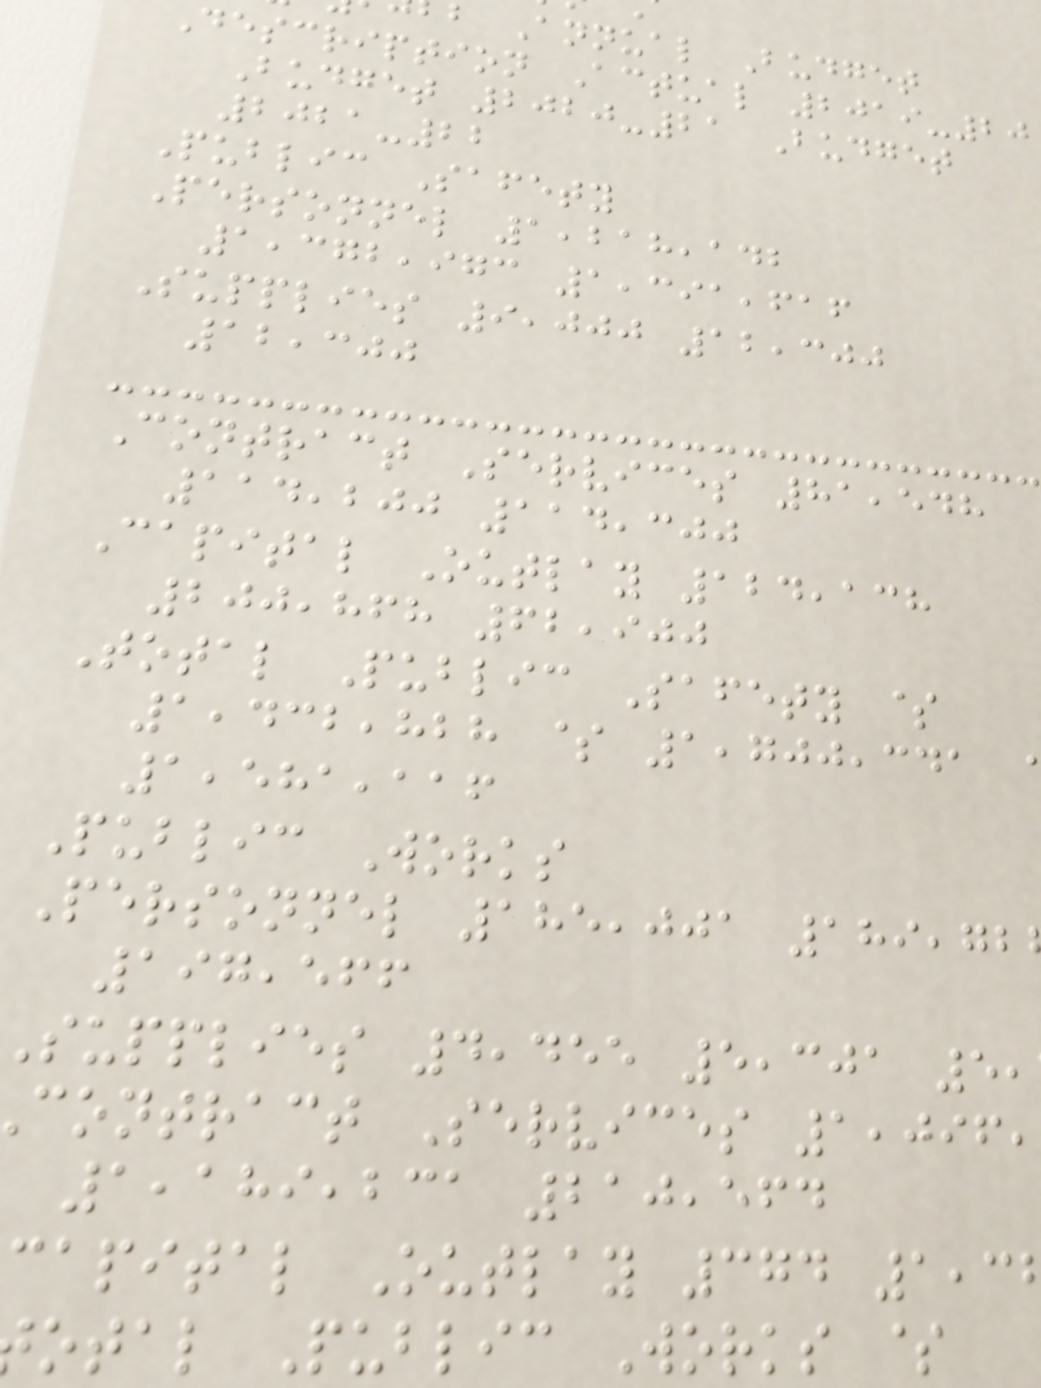b Annual Budget
Description Actual 2019-20
Budget 2020-21 Budget
2021-22
Public Safety
Personnel 1,218,142
1,372,973 1,391,616
Supplies 9,000 12,300
12,300
Contract Services 81,548
114,200 114,300
Capital Outlay 124,138
200,868 62,900
Total Public Safety $
1,432,828 $ 1,700,341
1,581,116
Public Works
Personnel 185,001 189,72
197,566
supplies 4,455 5,301 5,
contract Services 1,096,
1,189,231 210,564
capital Outlay 374 1,3
otal Public Works $
